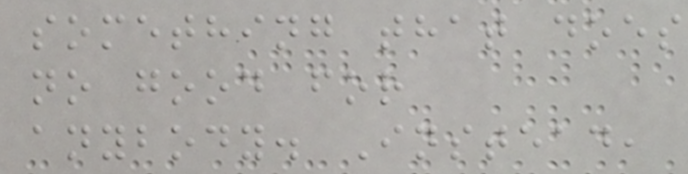something that does
no good for
anybody. Instead,
